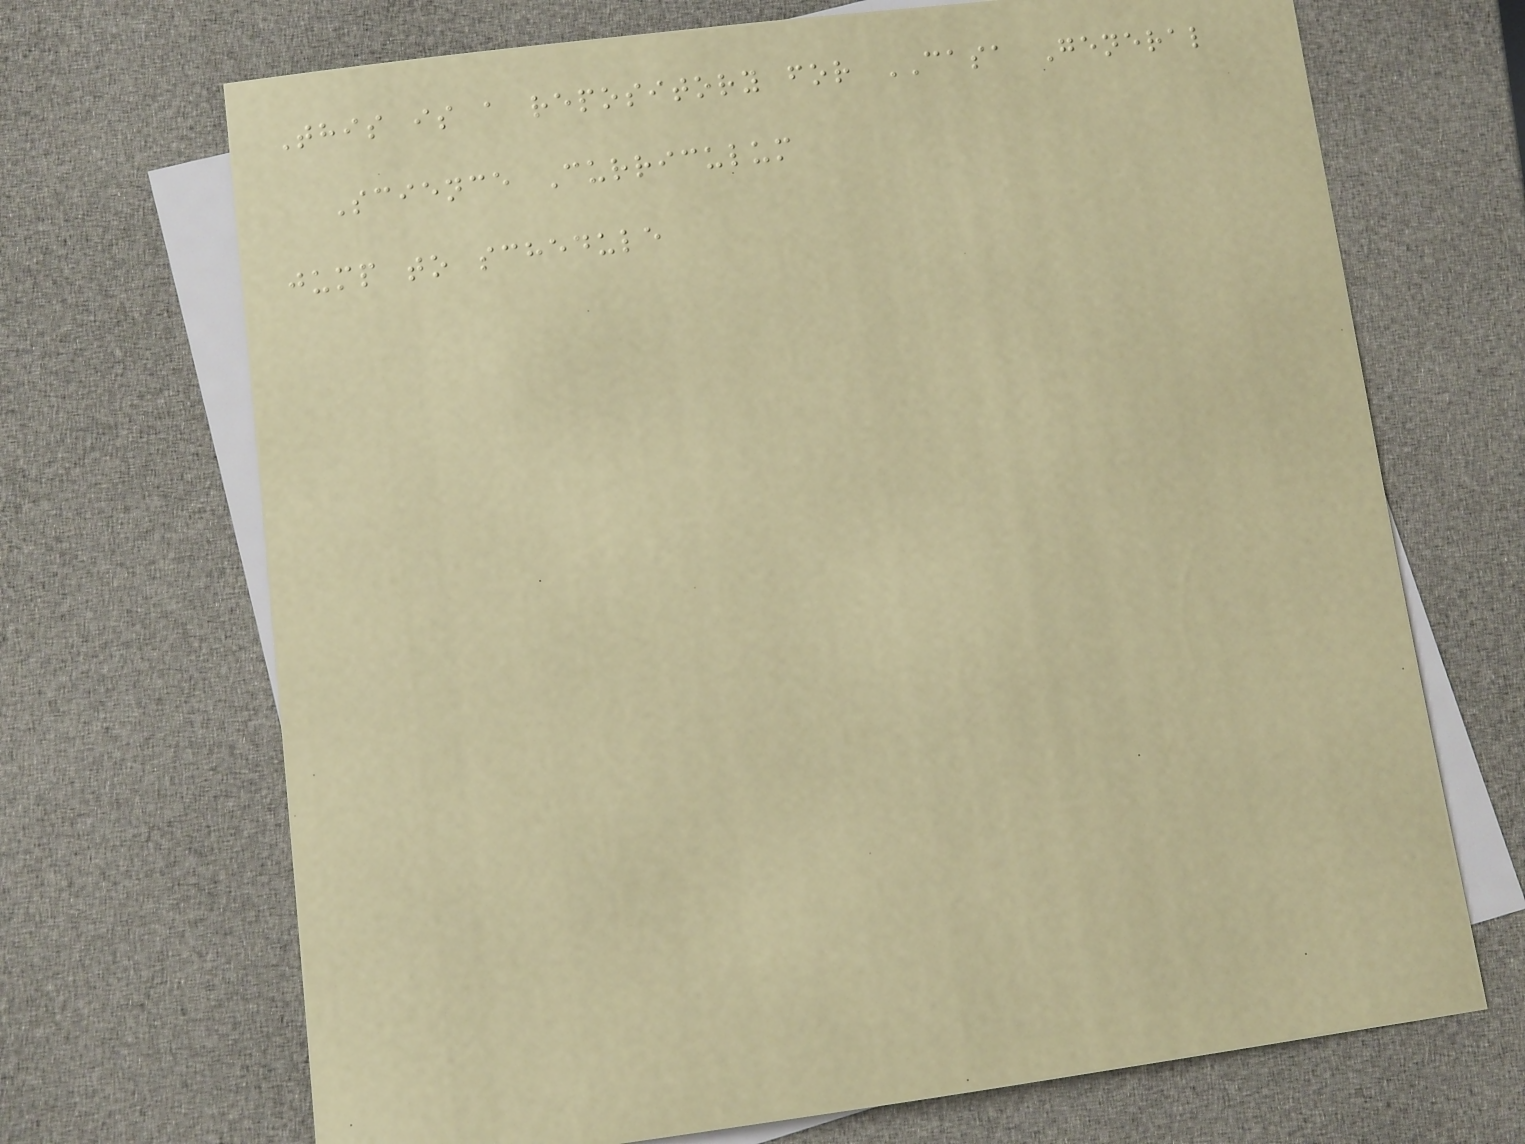This is a repository for CASA General
Science Curriculum
jump to schedule
